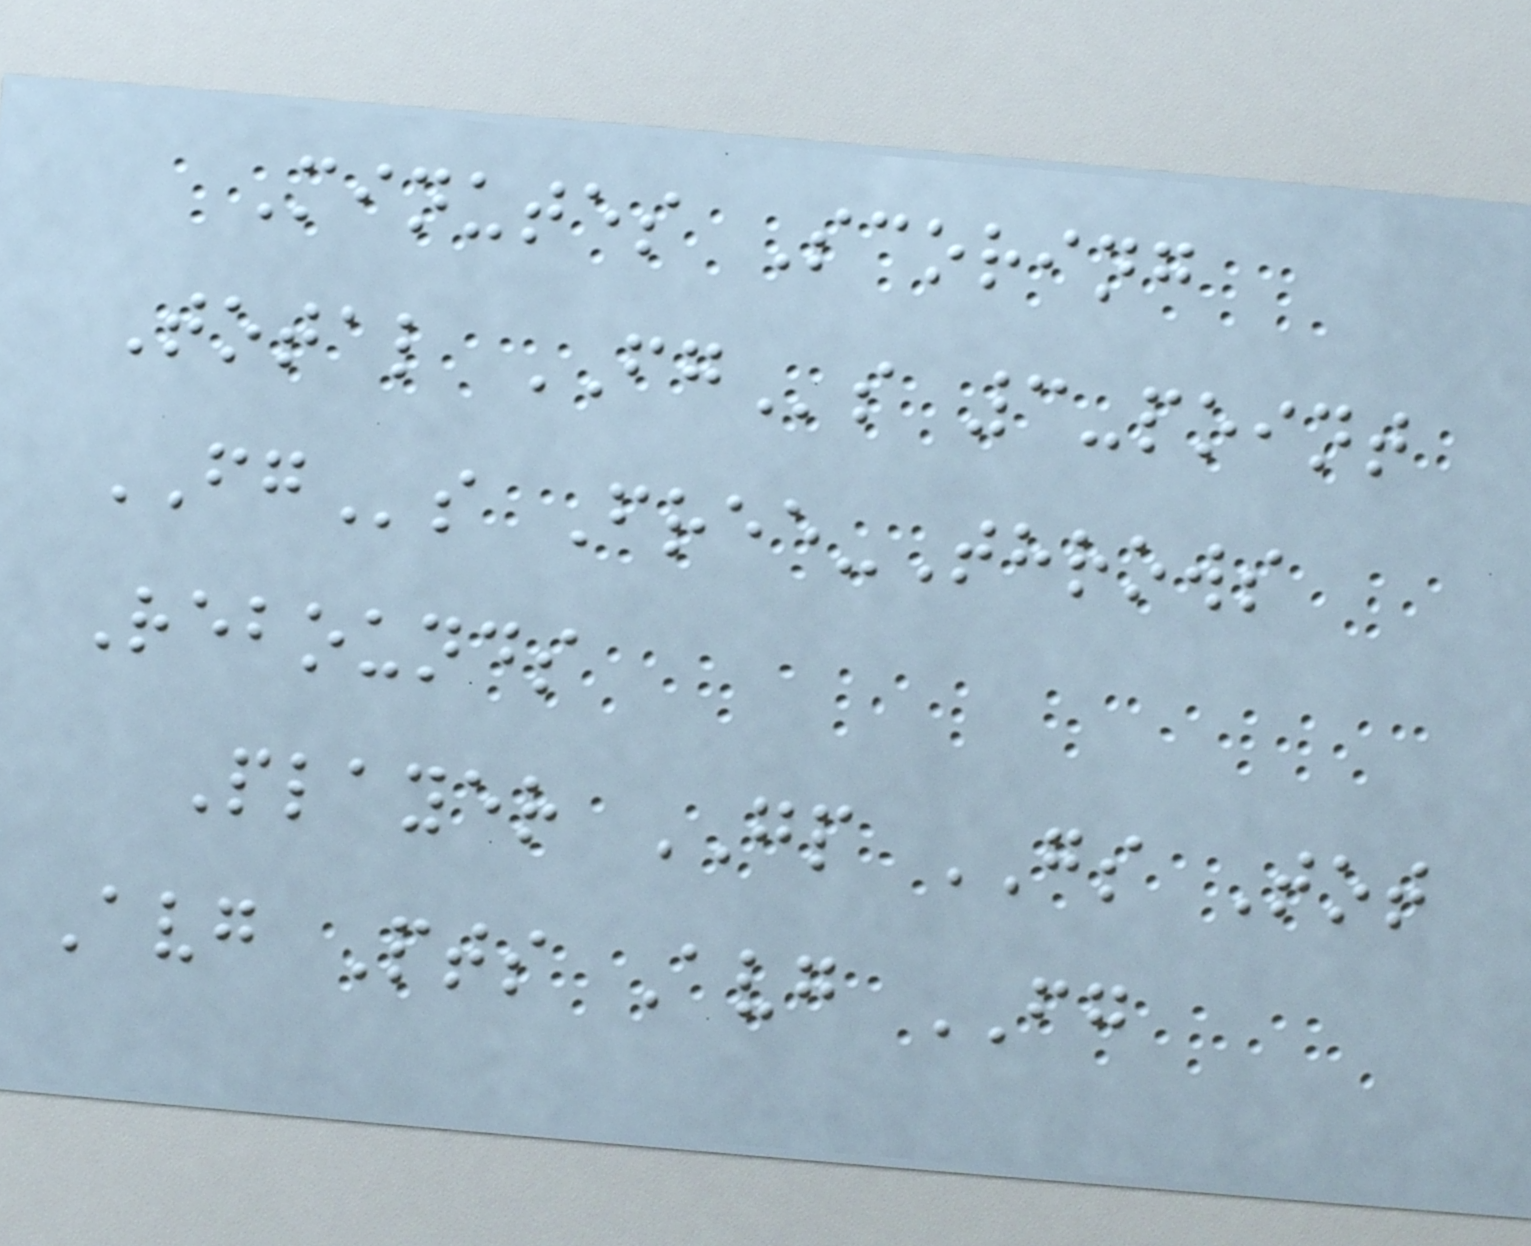Minutes Scoring
Total FGs 3-point
FGs Free-Throws
Rebounds
Player GP GS Tot
Avg Pts Avg FG
